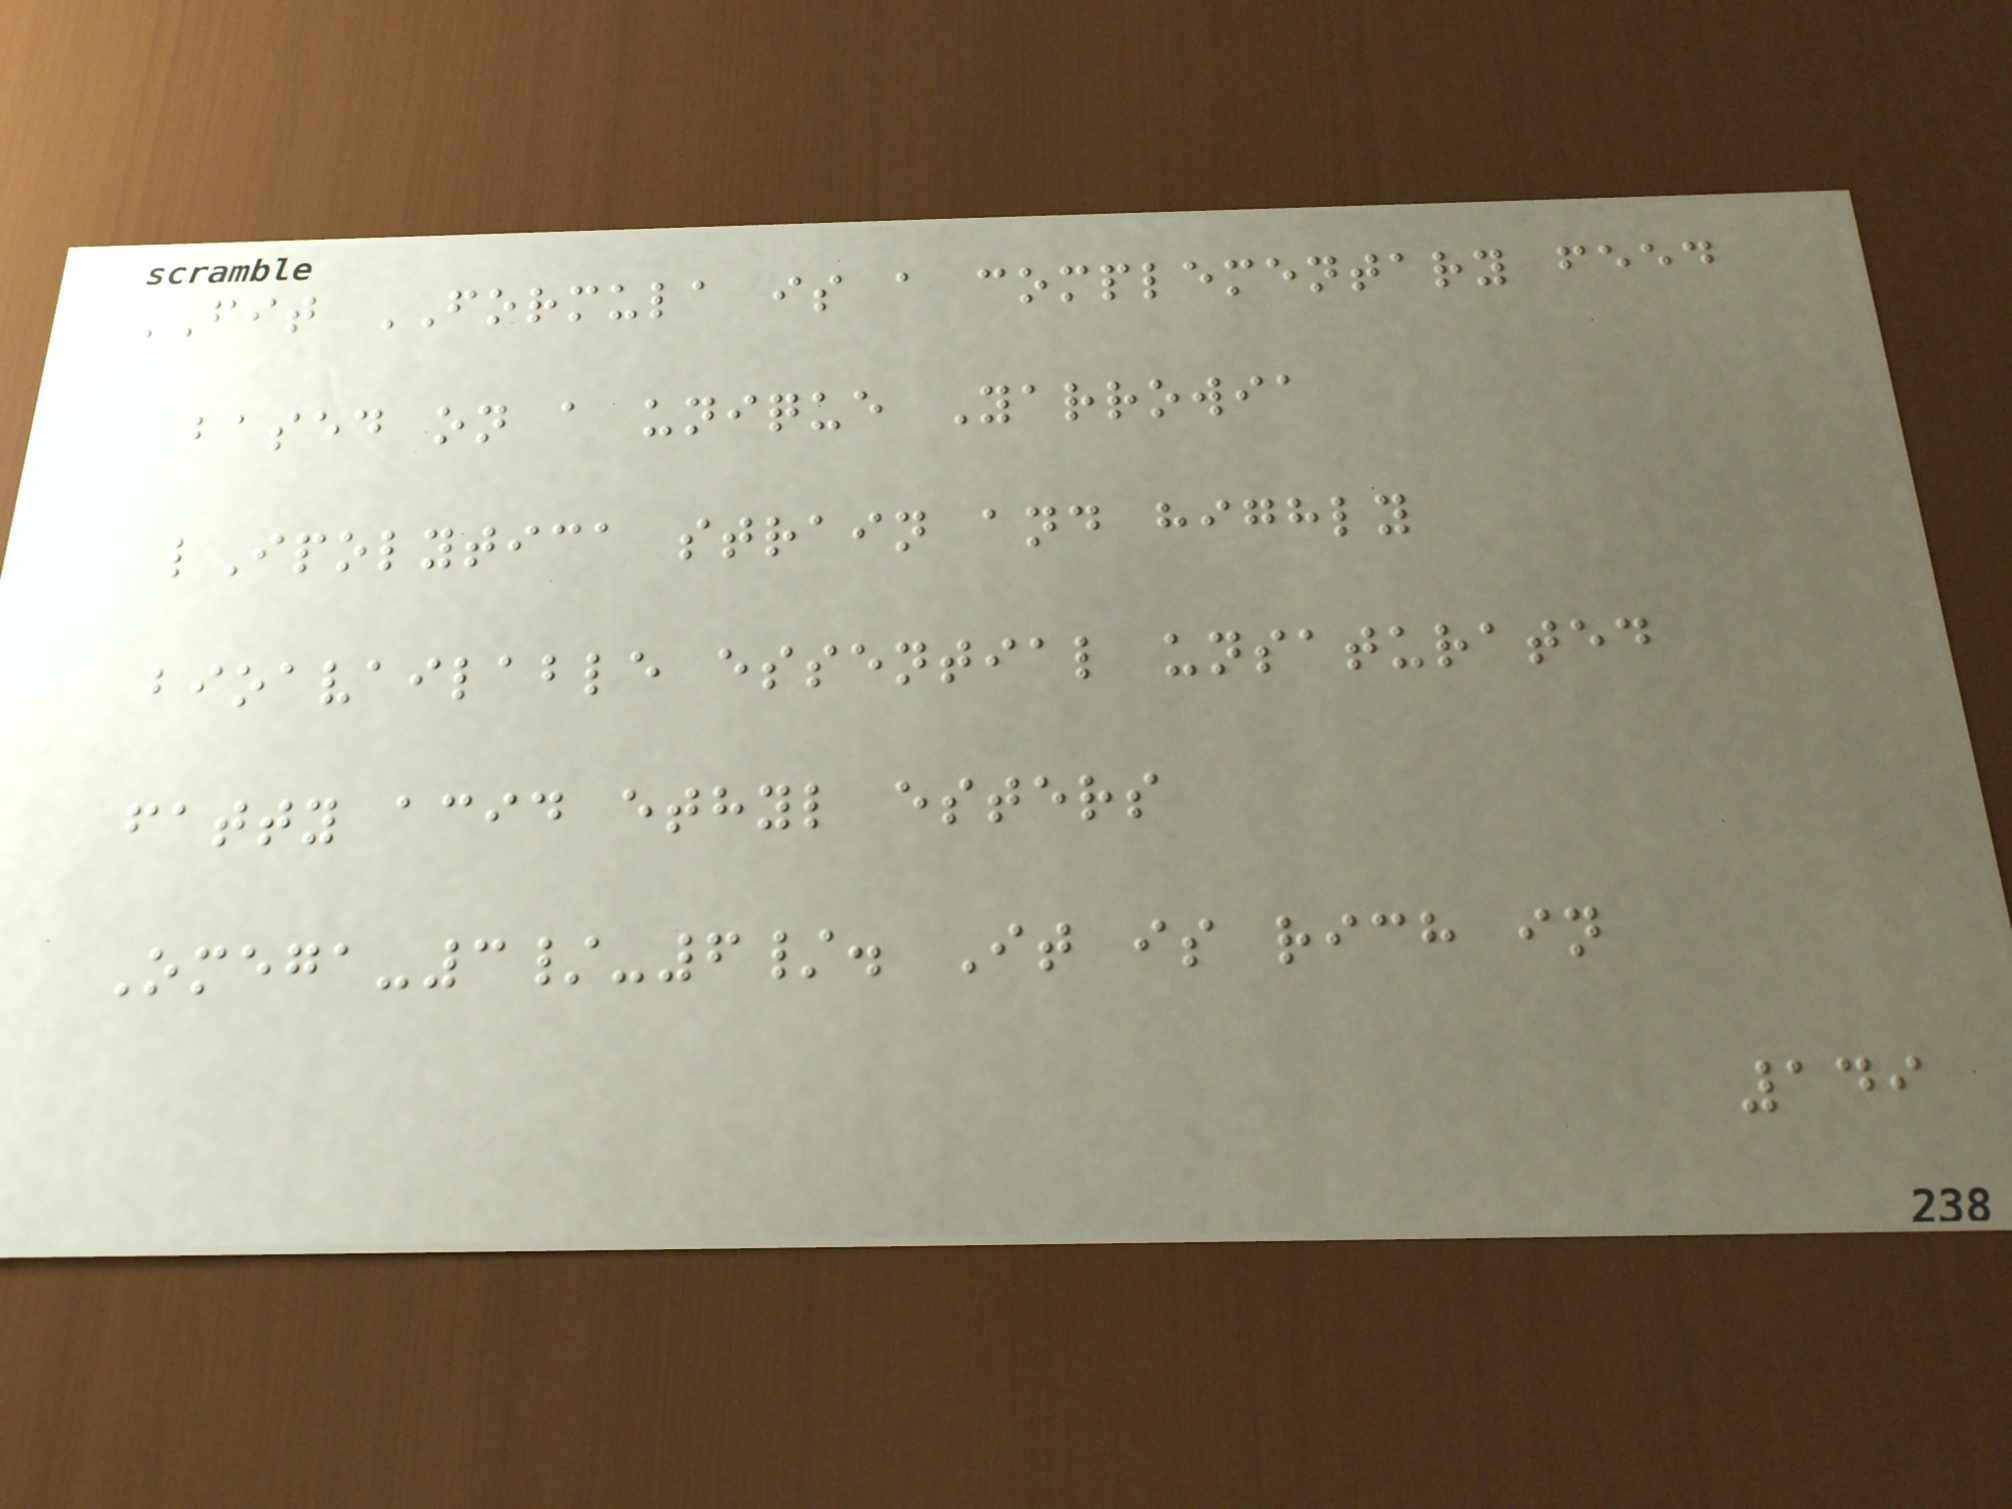FIT FORMULA is a complementary feed
based on a unique Yarrowia
lIpolytica strain and highly
bioavailable essential unsaturated
fatty acid ethyl esters
Omega-3/-6/. It is rich in
149
